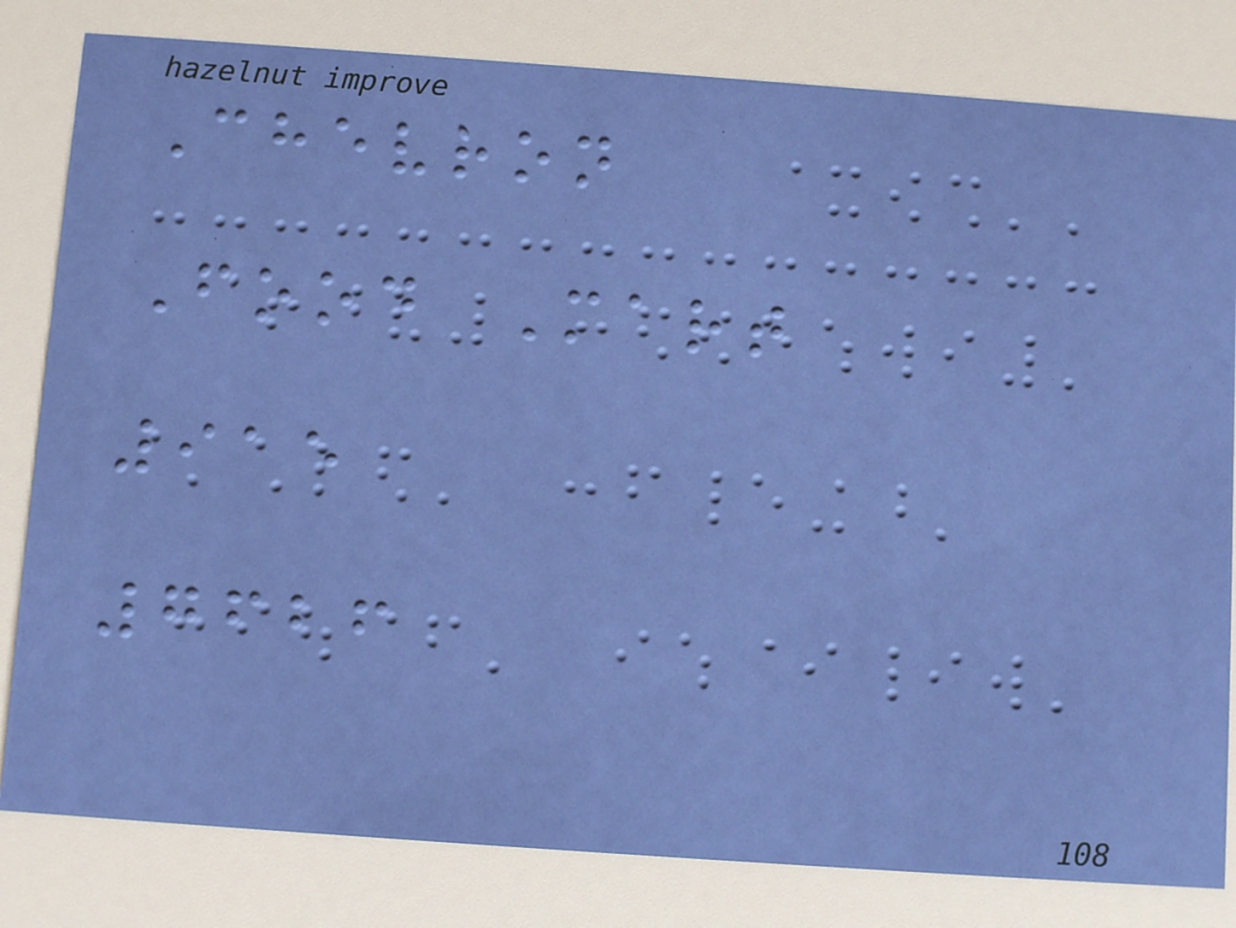Chevron
Food Mart
915
7626
